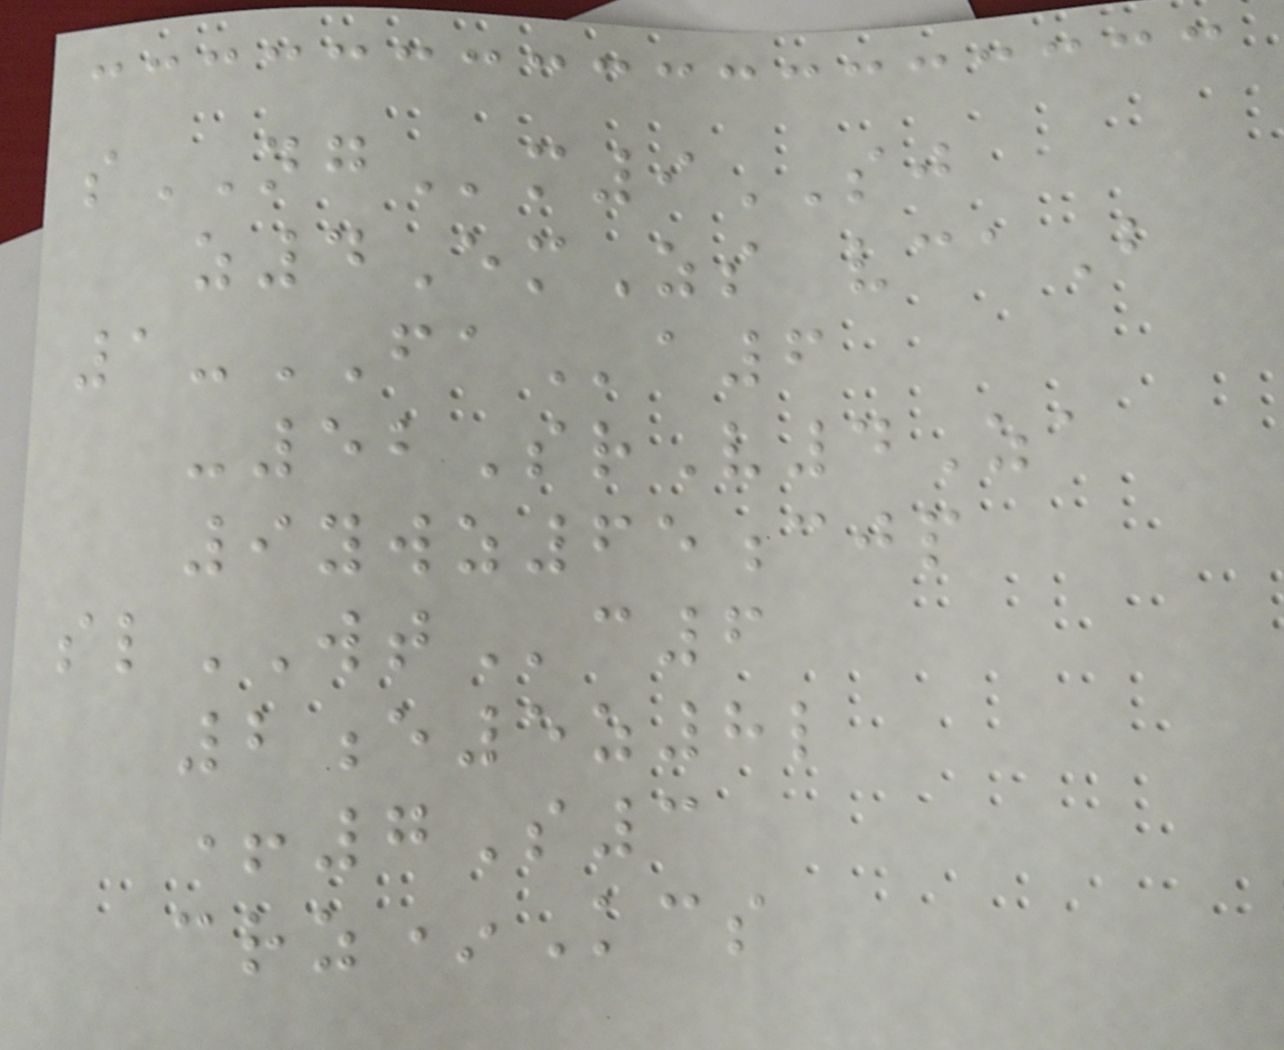sNGm9SJ
z4EmZs vcaB
1-FAa6
-52SrV4Za
9ywz65cjp
slWTc6
2e5z8l
+7S3
crz*Kcs
